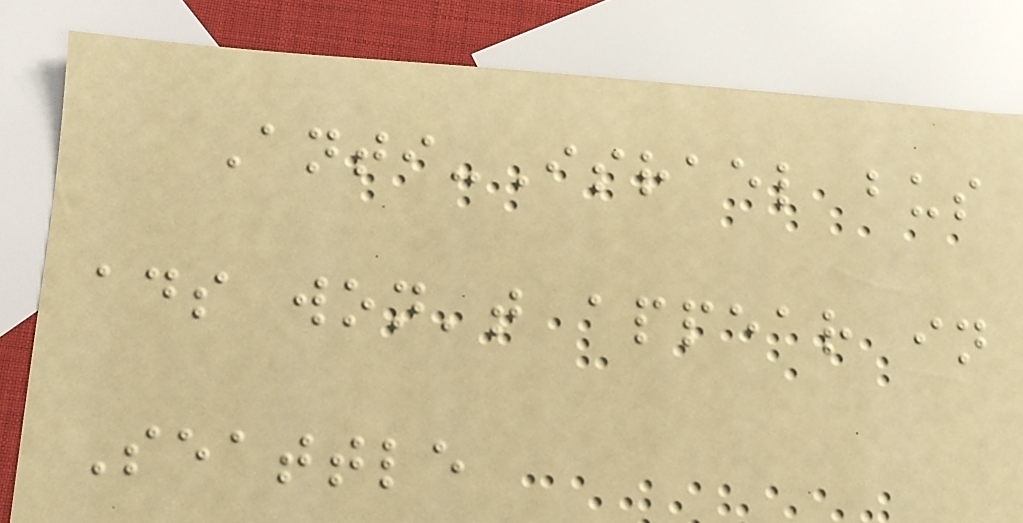Anti-Israel bus
ads won't appear in
Seattle
